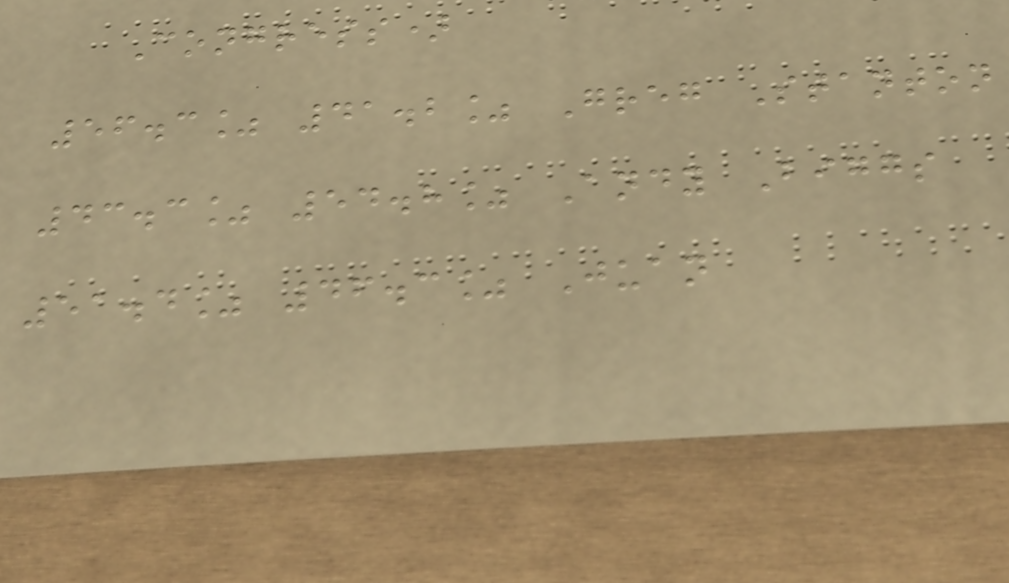Congress)
56.3% 41.2% Greg Stanton
43.3% 54.8% Andy Biggs
51.4% 46.3% Juan
